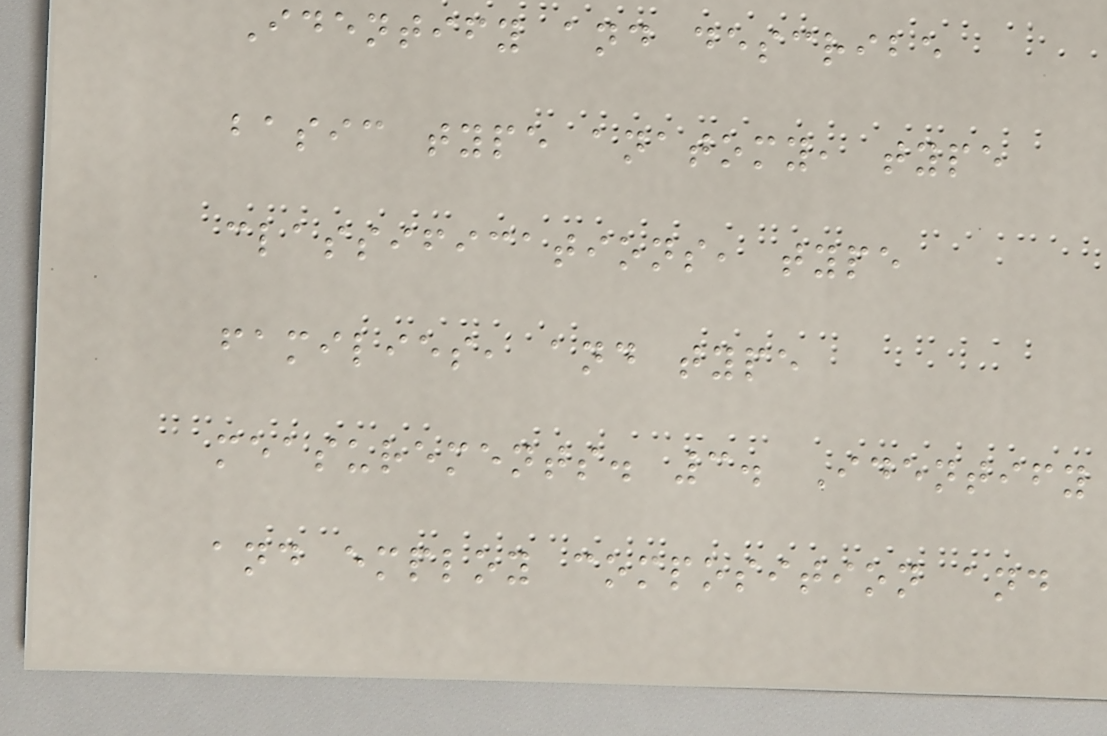Identify and describe
basic type anatomy, type
classifications, type
families, and type
measurements. 3. Identify
and employ composition and
